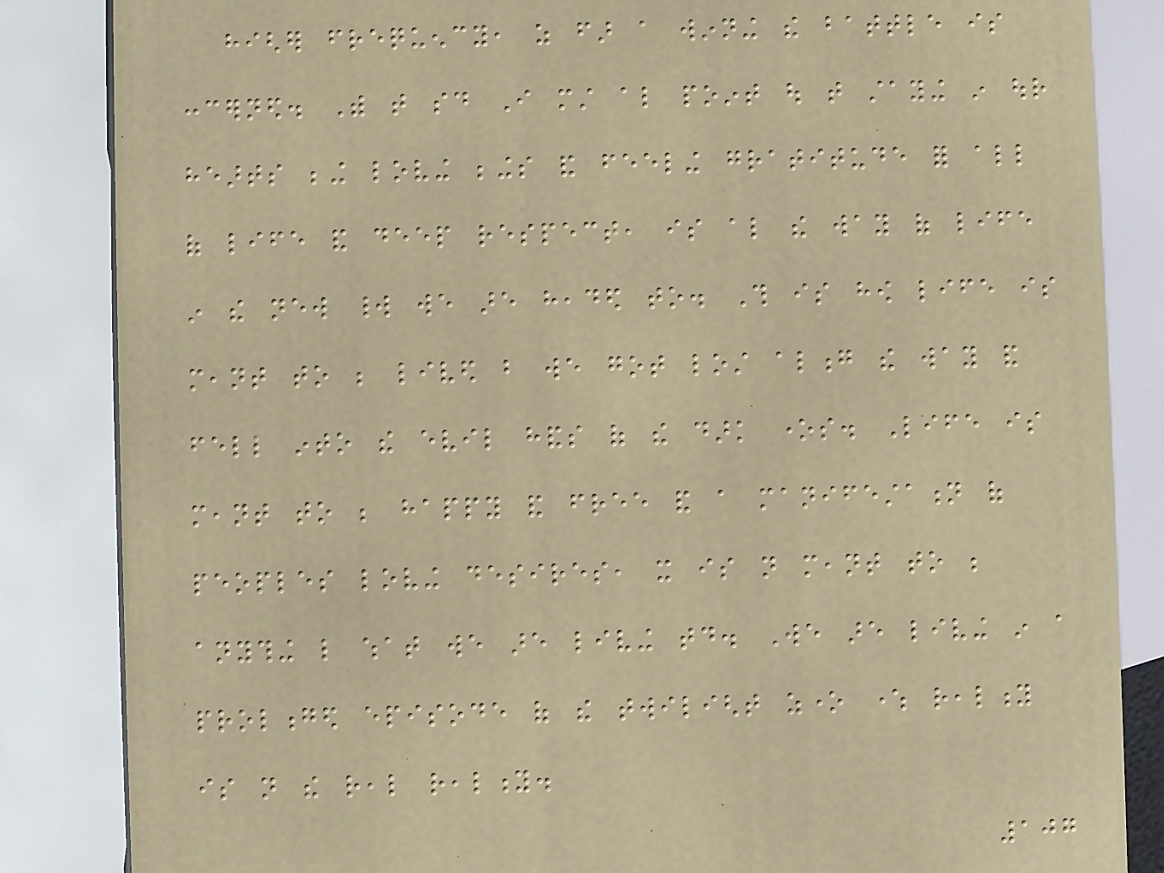higher frequency, as far a winning the battle is
concerned. With that said I must also point out that staying in our
hearts being loving beings and feeling gratitude for all
of life and deep respect, is also the way of life
in the new world we are headed to. This is how life is
meant to be lived but we got lost along the way and
fell into the evil hands of the dark ones. Life is
meant to be happy and free and a manifestation of
peoples loving desires, it is not meant to be
anything like what we are living today. We are living in a
prolonged episode of the twilight zone where reality
is not the real reality.
107
